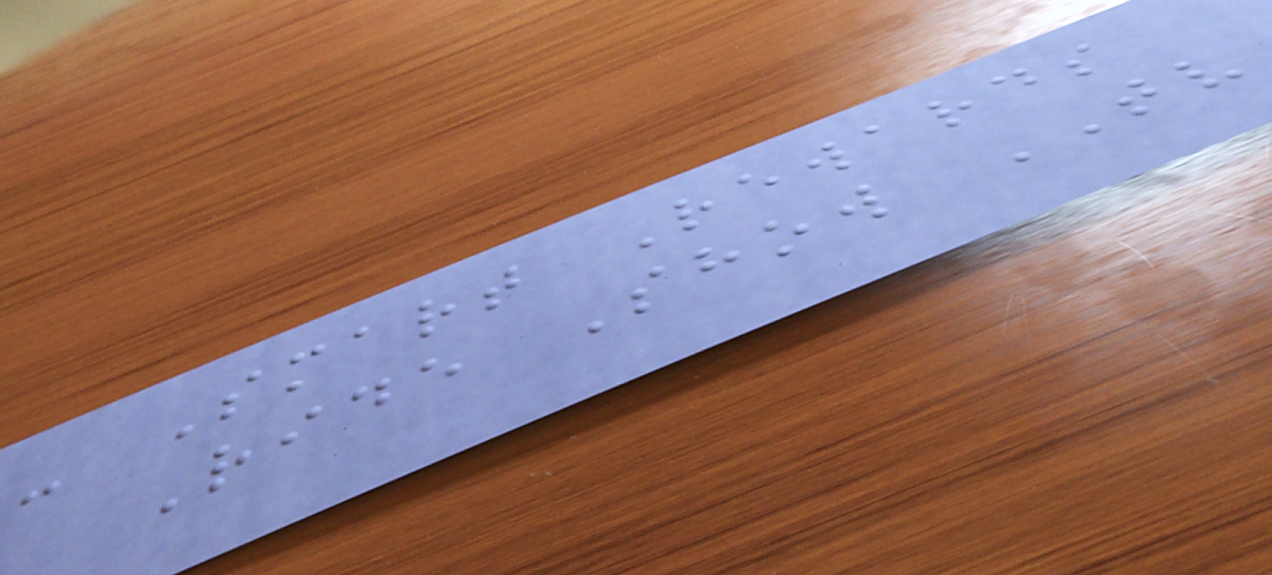- Smart Rewards
Ride Show TV
